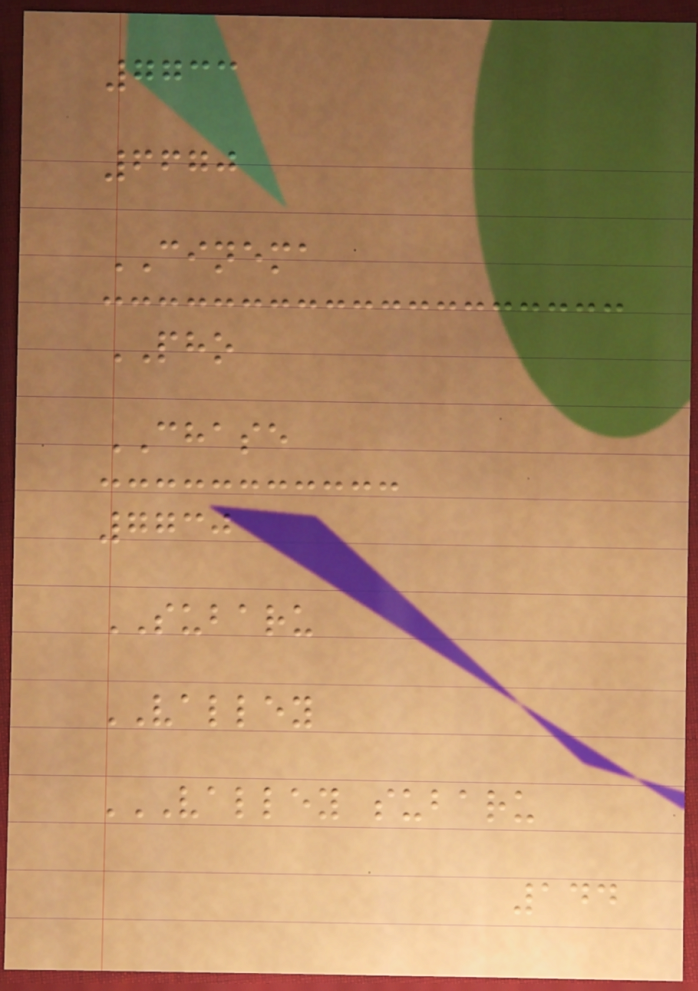7733
6670
CINEMA
PHO
CHASE
7730
SUBARU
VALLEY
VALLEY SUBARU
144
